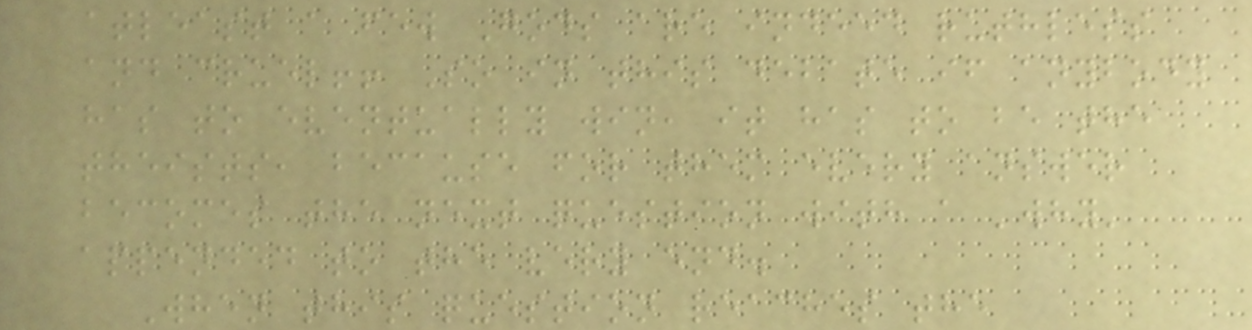atleast a few Gods are indeed ruthless
and cruel!! So in this debate if anybody
has to eventually win, it has to be the
theists, because for them every answer
becomes the next question with a 'why'
appended to the very end.
When this question reaches the
